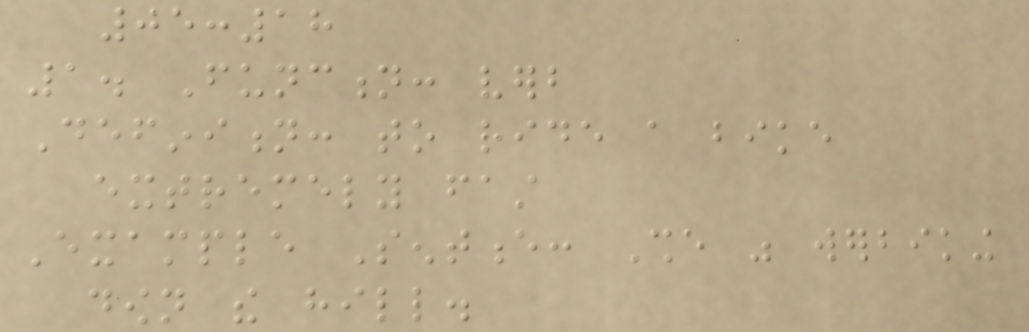05:18
1. Function: verb
Definition: to ride a bike
extremely fast
Example Sentence: She was werbiking
down the hill.
